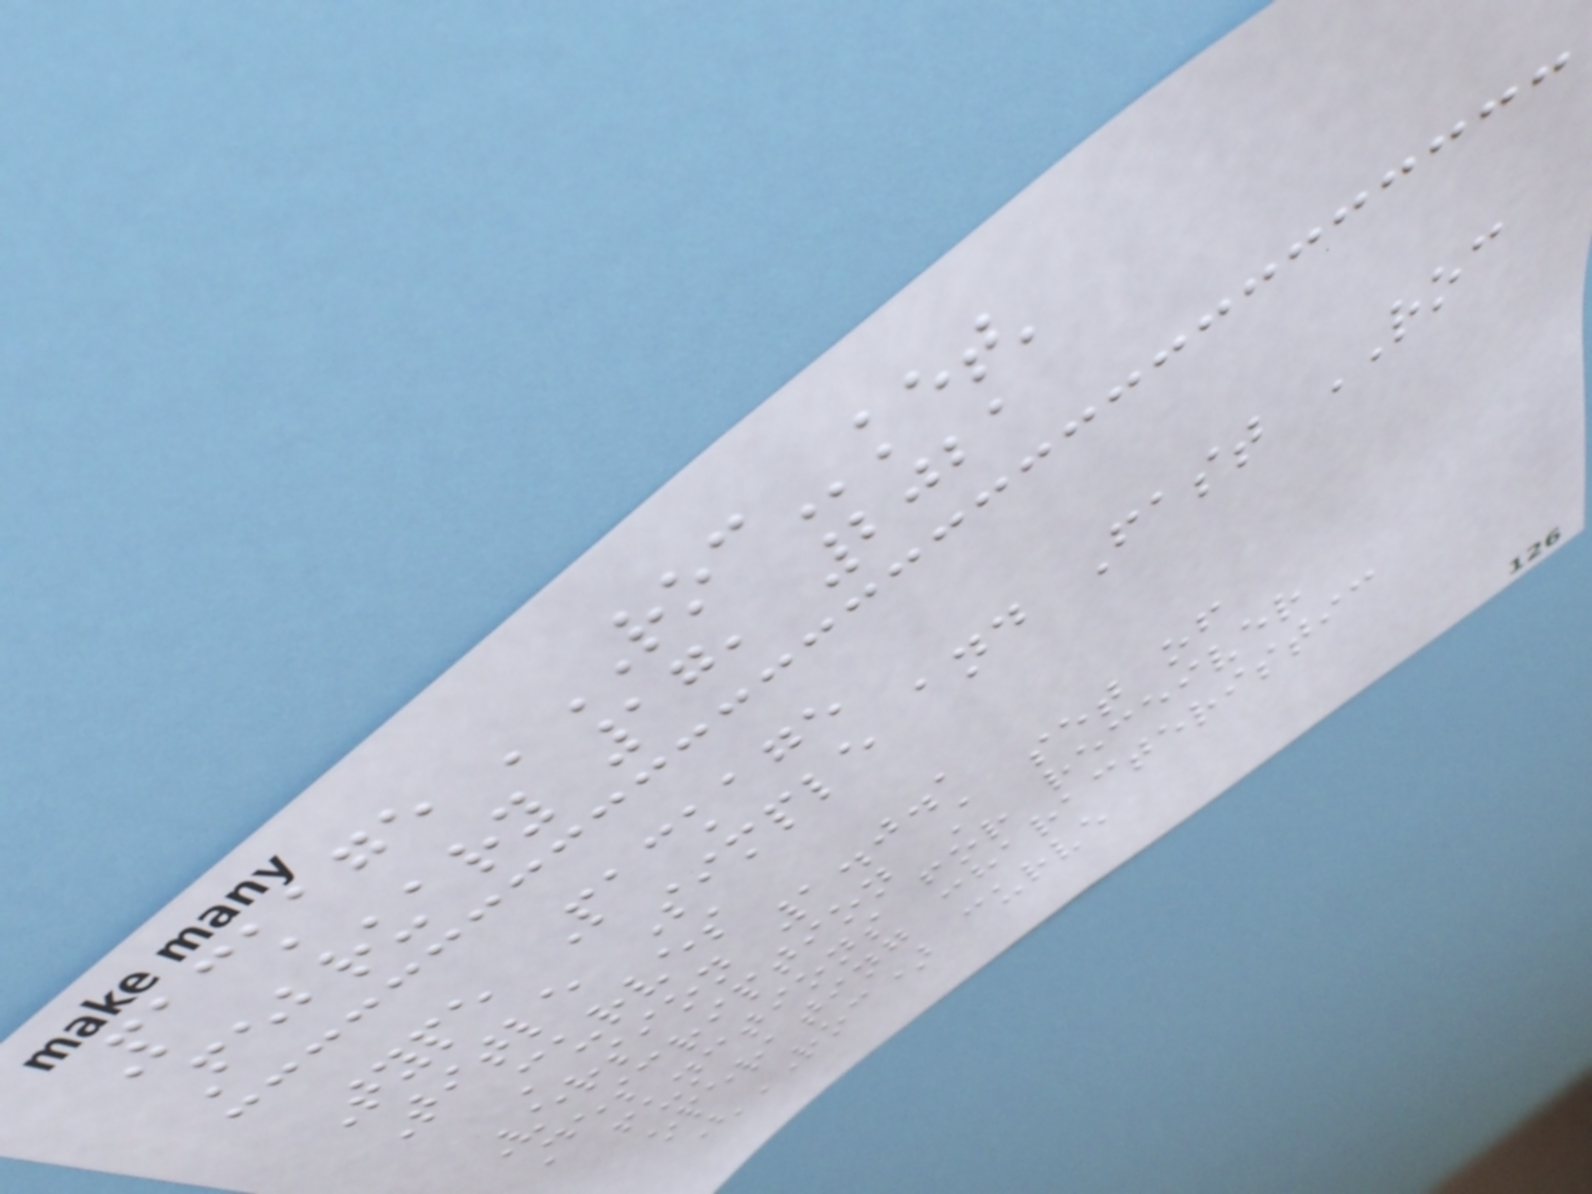Package 'ROCket'
February 17, 2021
Type Package
Title Simple and Fast ROC
Curves
Version 1.0.1
Description A set of
functions for receiver
operating characteristic
(ROC) curve
